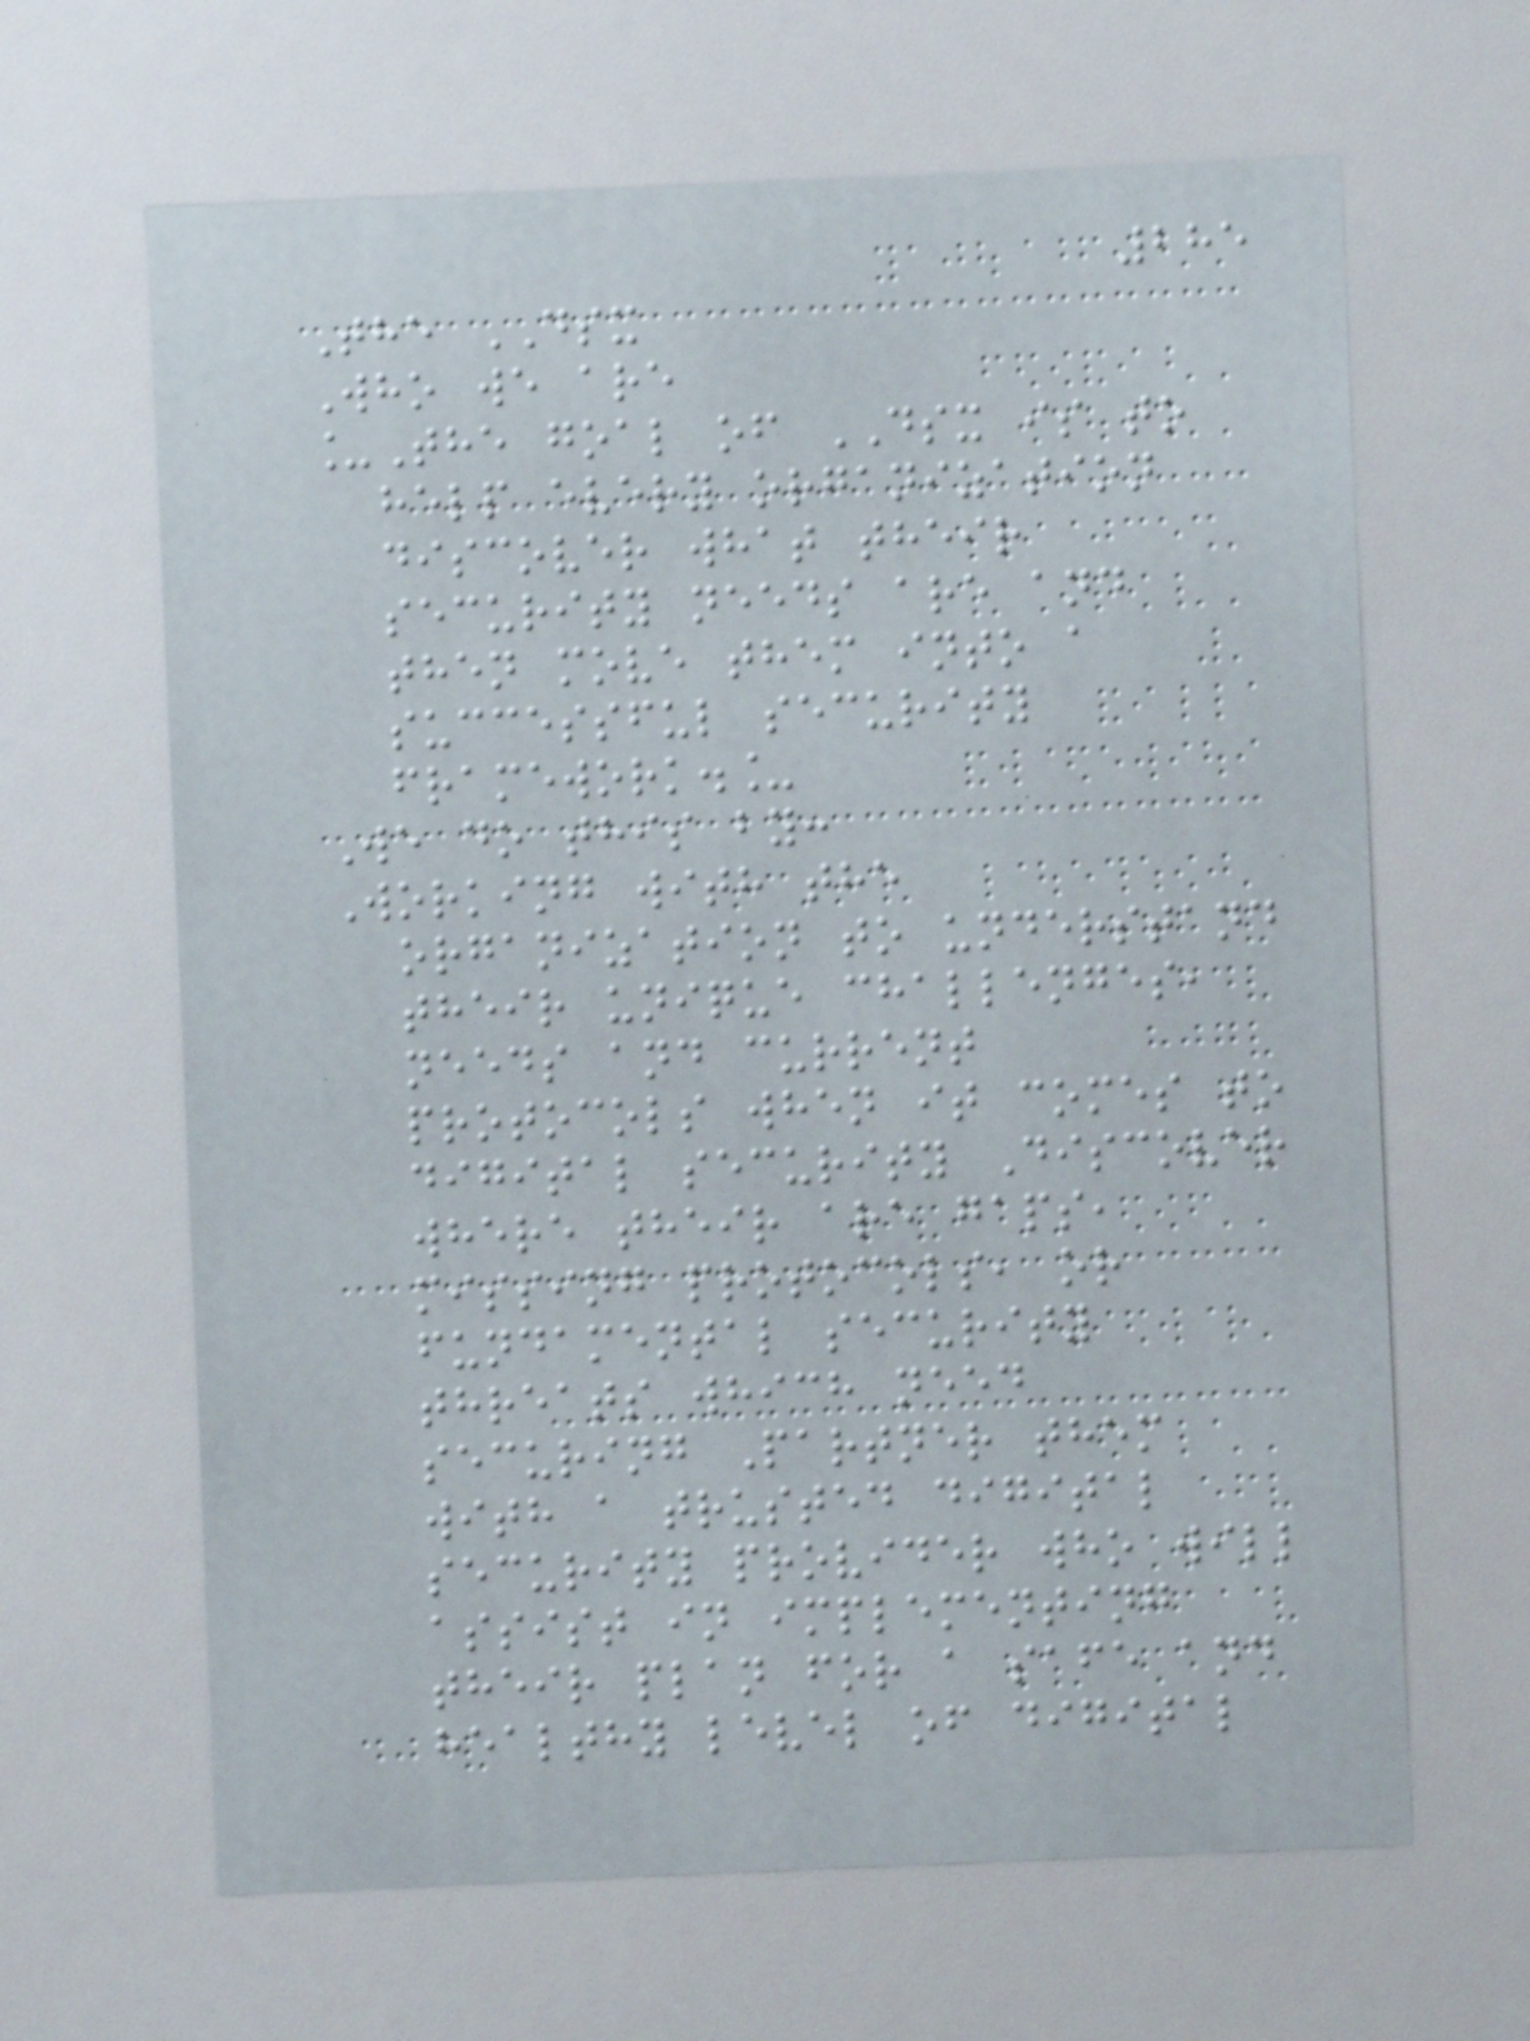285
The DSX
Who we are
_The goal of DSX is to
help every organization
discover what their
security needs are and
then move them into a
successful security
framework._
We do this by:
Working with the
organization to understand
their unique challenges,
needs and current
protocols when it comes to
digital security Discover
where their are gaps,
missing protocols, or
fundamental security
threats which need
securing Partner them
with a trusted digital
security provider who will
assist in implementing
their plan for a safe and
healthy level of digital
